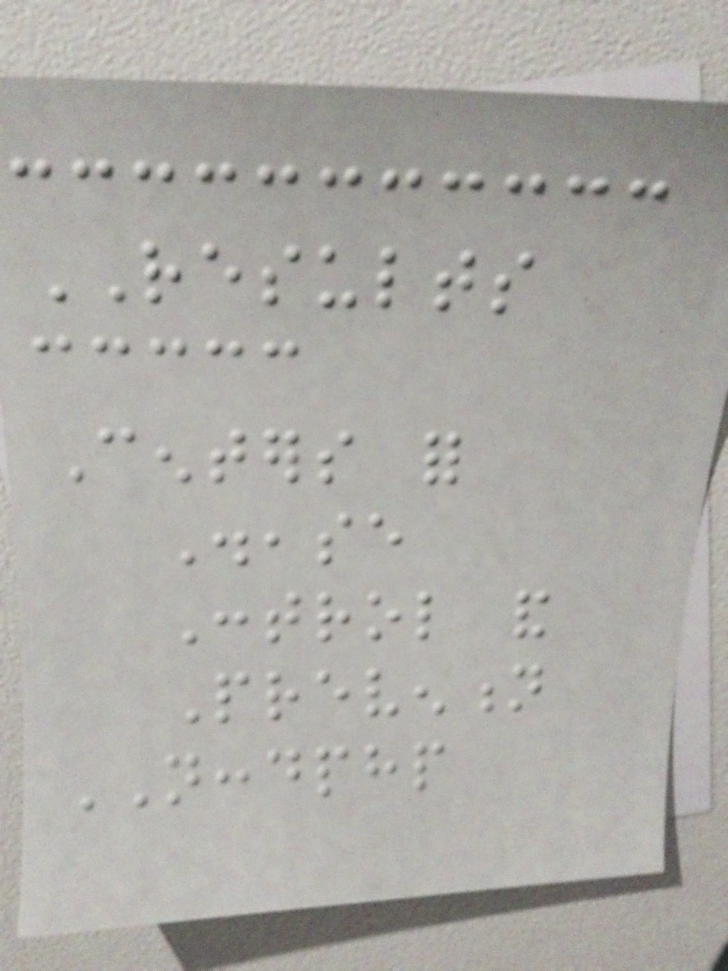RESULTS
Centers for
Disease
Control and
Prevention
NCCDPHP
